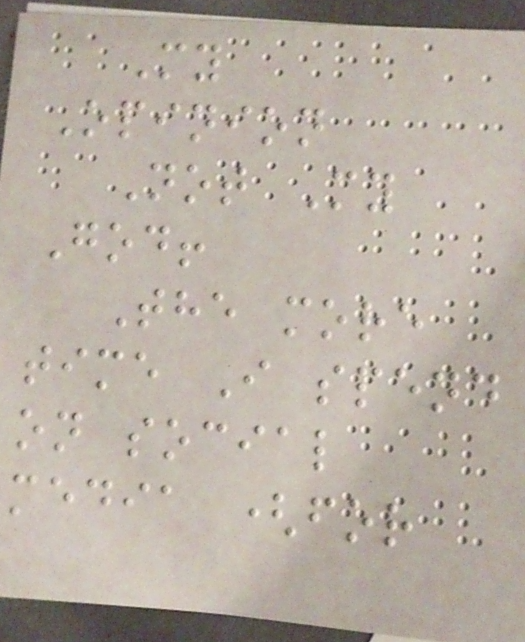My
Opinion
Not My
God!
The more
time I spend
on social
media (for
